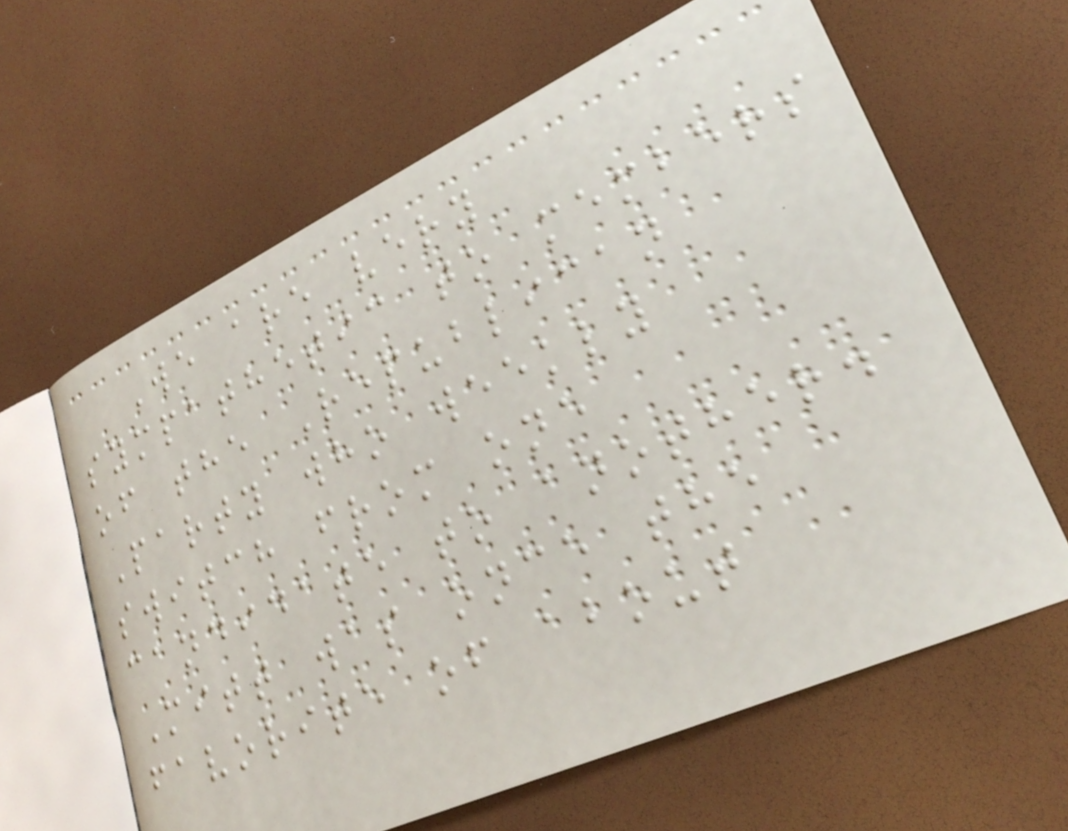We are very
sympathetic to members
of the Republican
Party who weekly
switch from one
candidate to another.
Mitt was once the
favorite of about
